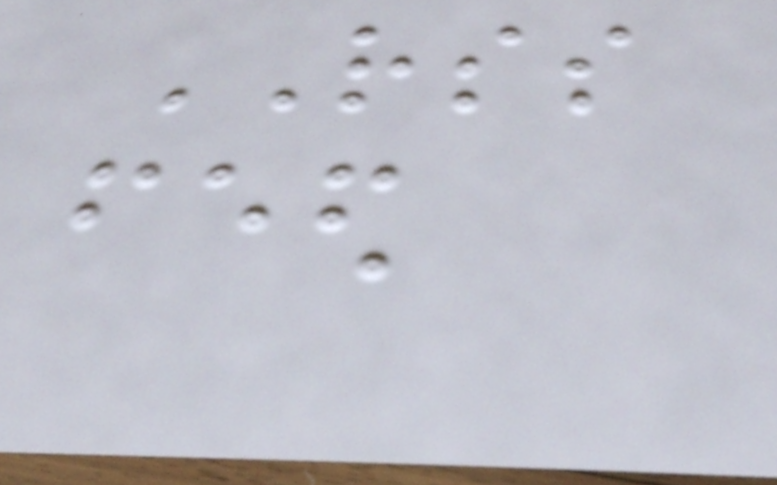RSS
feed
